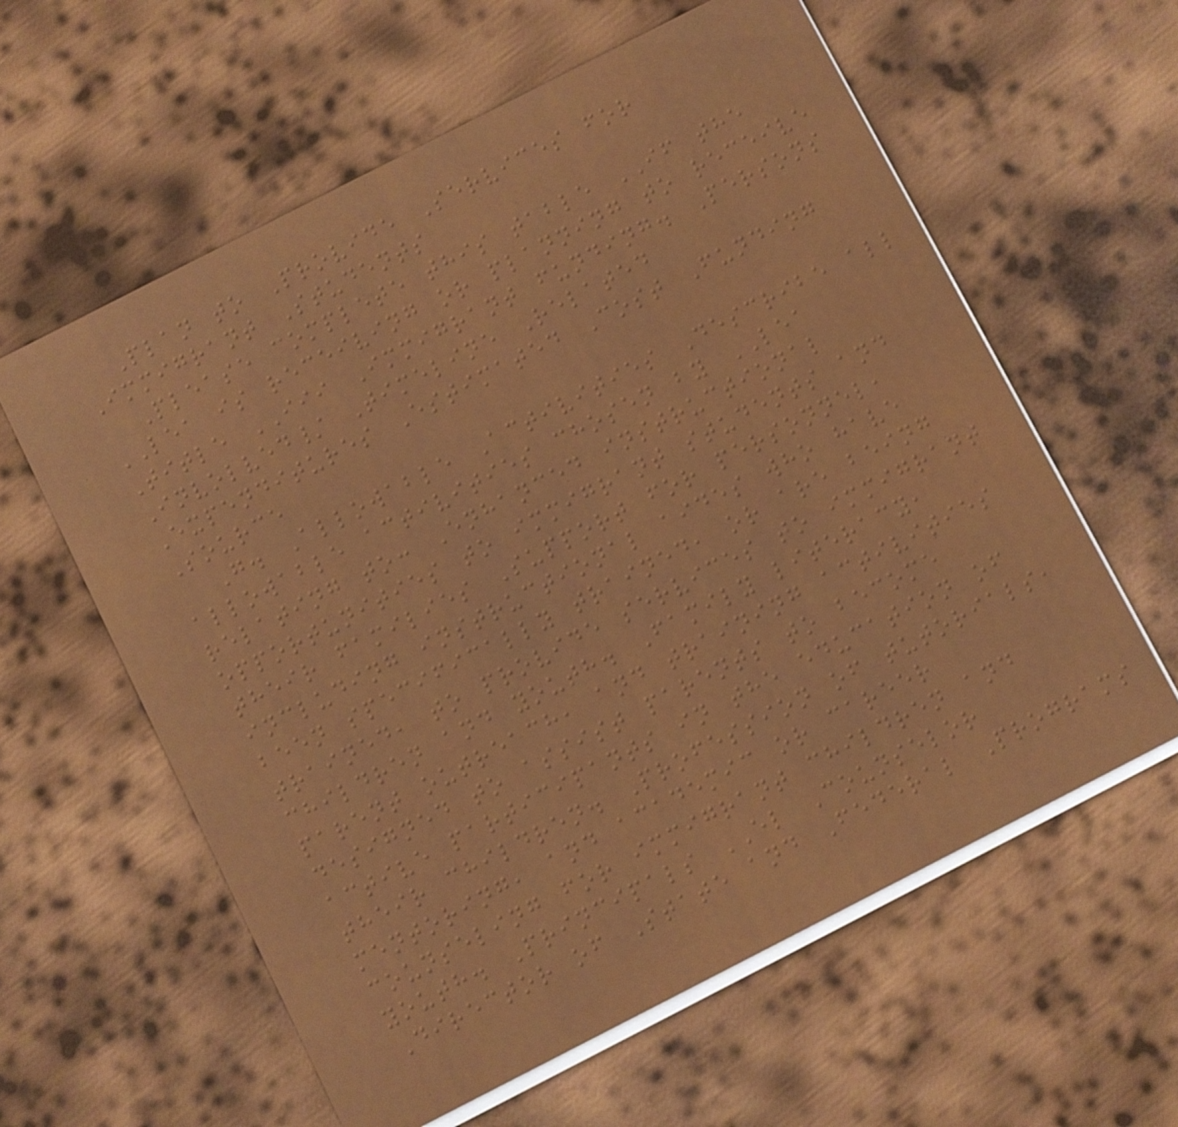Plan to Provide Services for
Immigrant Students
Please complete this table IF the
LEA is receiving or planning to receive
Title III Immigrant funding. Persons
Involved/ Timeline Related
Expenditures Estimated Cost Funding
Source
G. Allowable Activities Describe all
allowable activities chosen by LEA
relating to: Enhanced instructional
opportunities to immigrant students and
their families Support for personnel,
including instructional aides who have
been specifically trained, or are being
trained, to provide services to immigrant
children and youth. Family literacy,
parent outreach, and training activities
designed to assist parents to become
active participants in the education of
their children. Profession of tutorials,
mentoring, and academic or career
counseling for immigrant children and
youth. Principals EL Counselor
Director of State and Federal Programs
